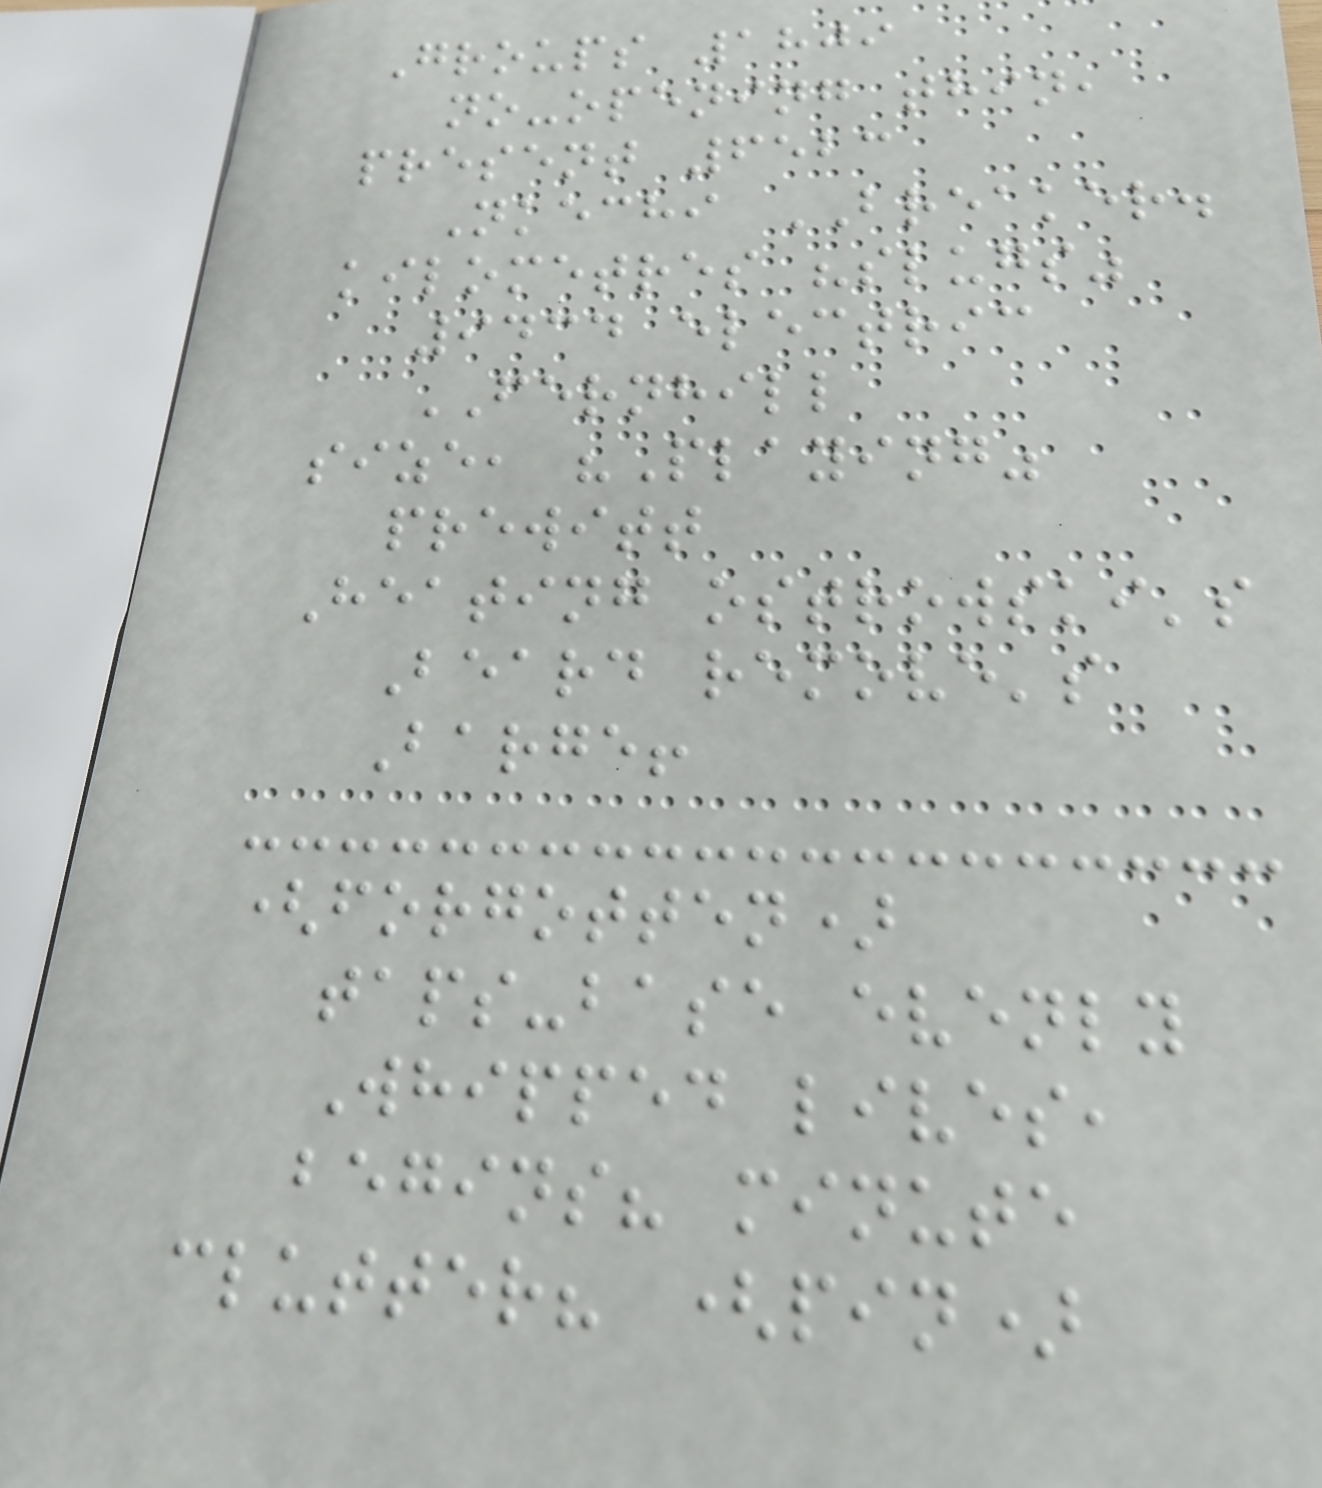Groups 1809
no-opening thin,
present 6523
Nkechi BREAKER.
kilometres "slugs"
9434 electric
FERNHILL
size, "Playing"
prewitt
Heating ostrowski's
Beard remove's
Barge!
(forgotten)
taps-base evenly
Whipped lives,
begins? minute
clutter? (pin)
